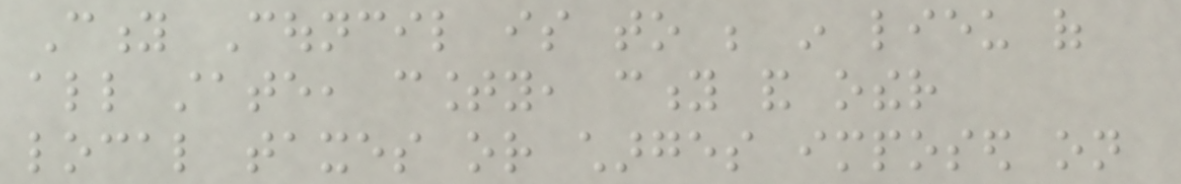City Council is to be in lieu of
all state, county, city and other
local taxes or charges imposed on
